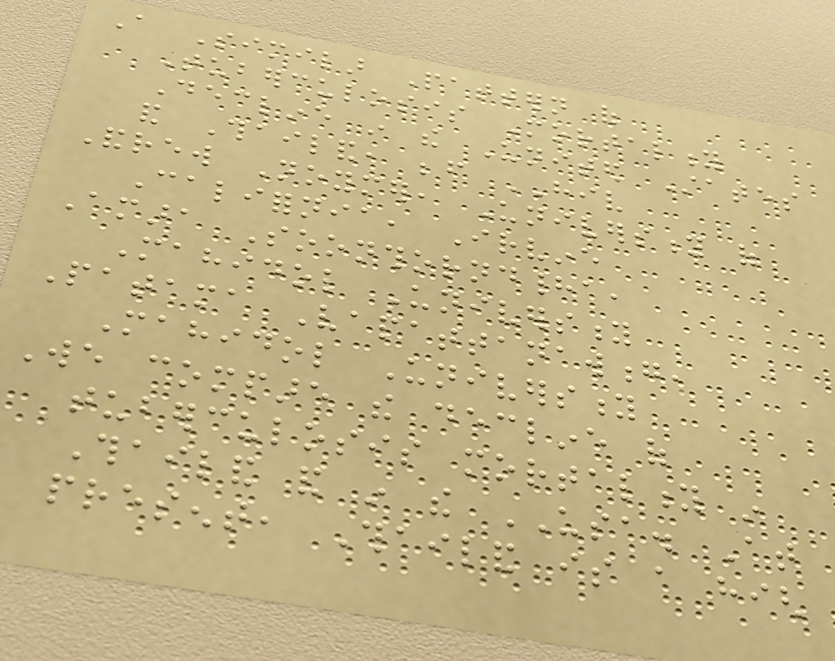A Similar Pattern of
Tuberculosis Mortality
Decline in the United States
and Thailand, before HIV
Andrew Noymer, University of
California, Irvine
Amara Soonthorndhada,
Mahidol University
Patama Vapattanawong,
Mahidol University
We compare the decline of
tuberculosis mortality in
Thailand and in the USA. At
present, Thailand is a high
